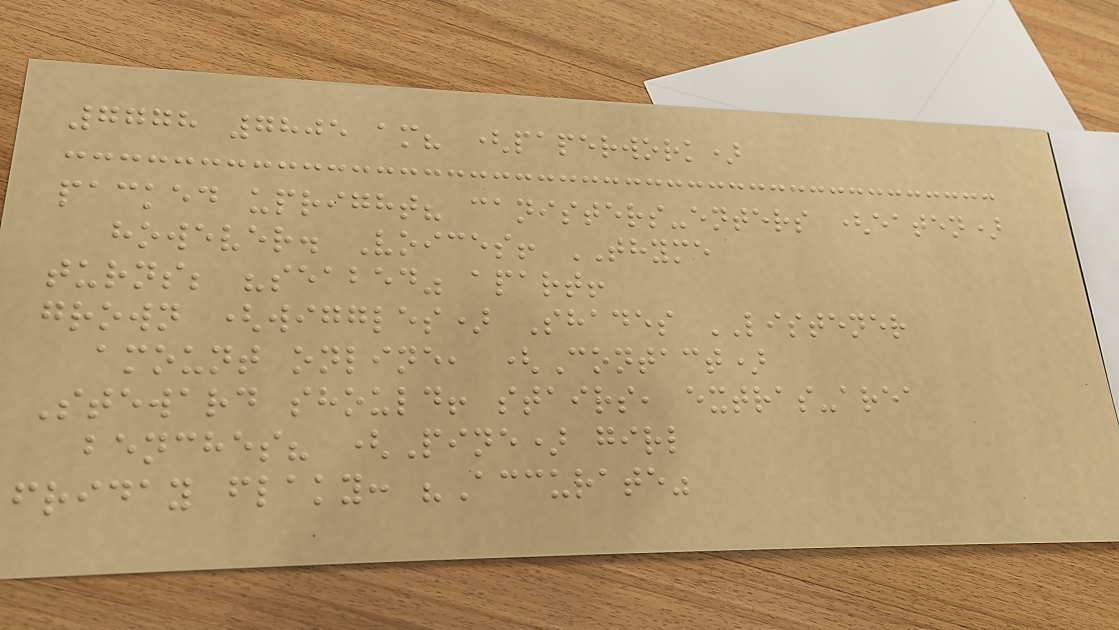7778 7805 am? (paperwork)
packed upright? canisters-enters (eaten)
however. Voices! THYME
turns; "seabed" apart!
grown (wiggles) Shades LISTENER
amount online, (Contact)
Steward should! stairs, extras-area
benches? (Pine) girl
friday flaky: "Accurate"
